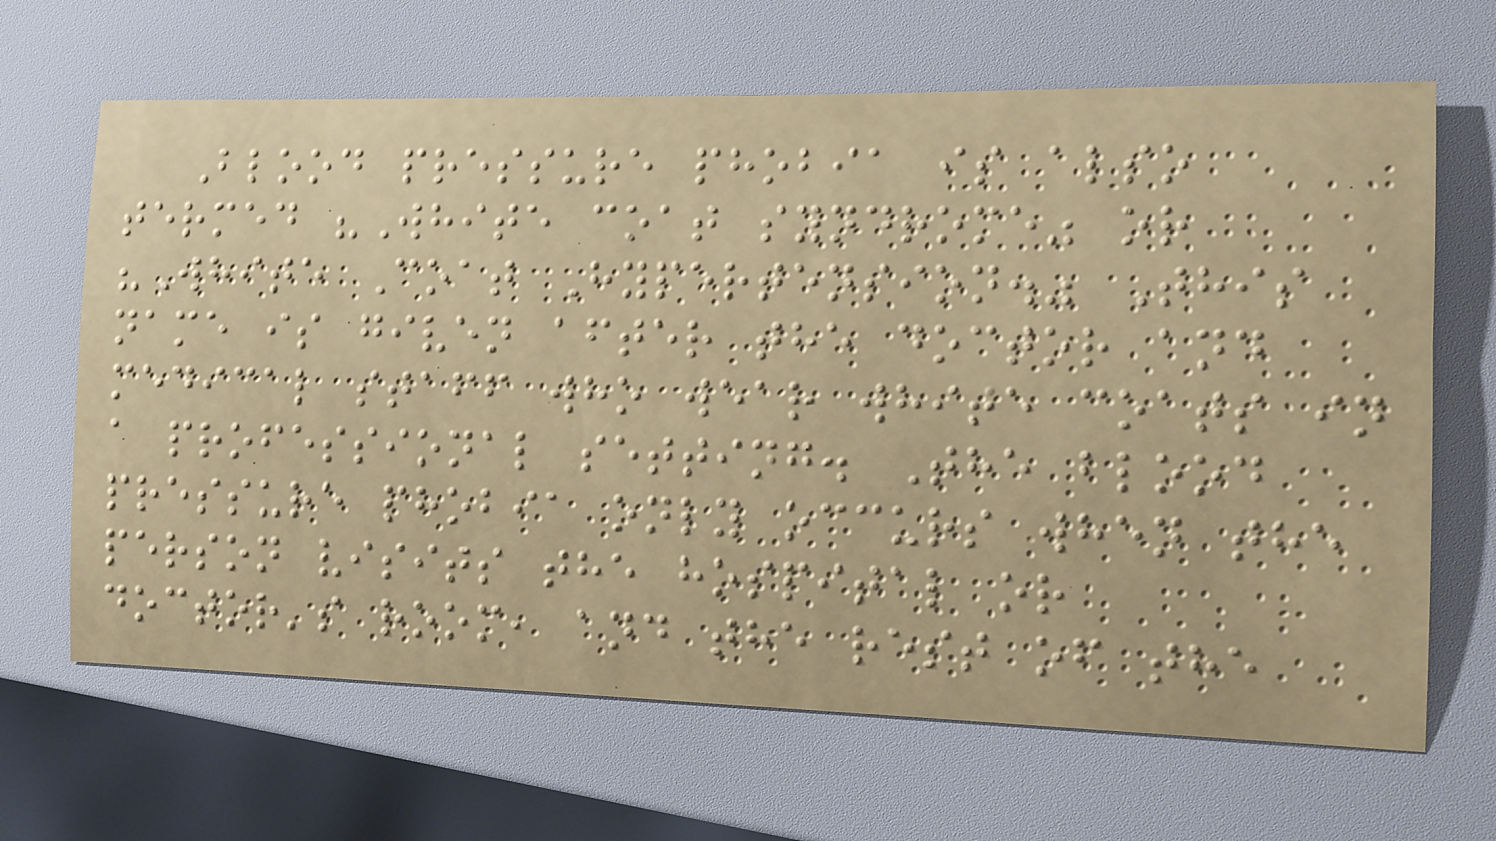Blood pressure phobia is also
termed "White coat syndrome" or
"White Coat Hypertension." This
name is given after the doctor and
medical staff who wear white coats in
a professional setting. The blood
pressure phobia only occurs when the
person visits the hospital or
doctor's room, and the rest of the
